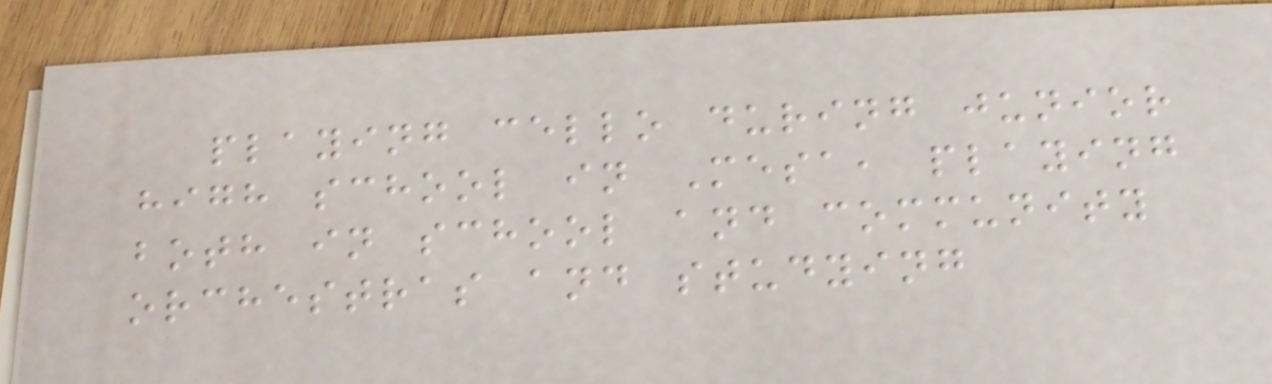playing cello during junior
high school in Mesa, playing
both in school and community
orchestras and studying
